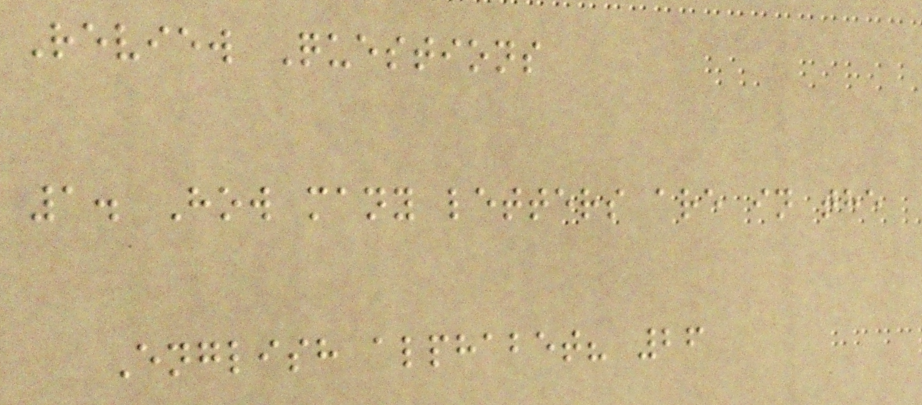Review Questions
1. How many letters are in the
English alphabet? 26
